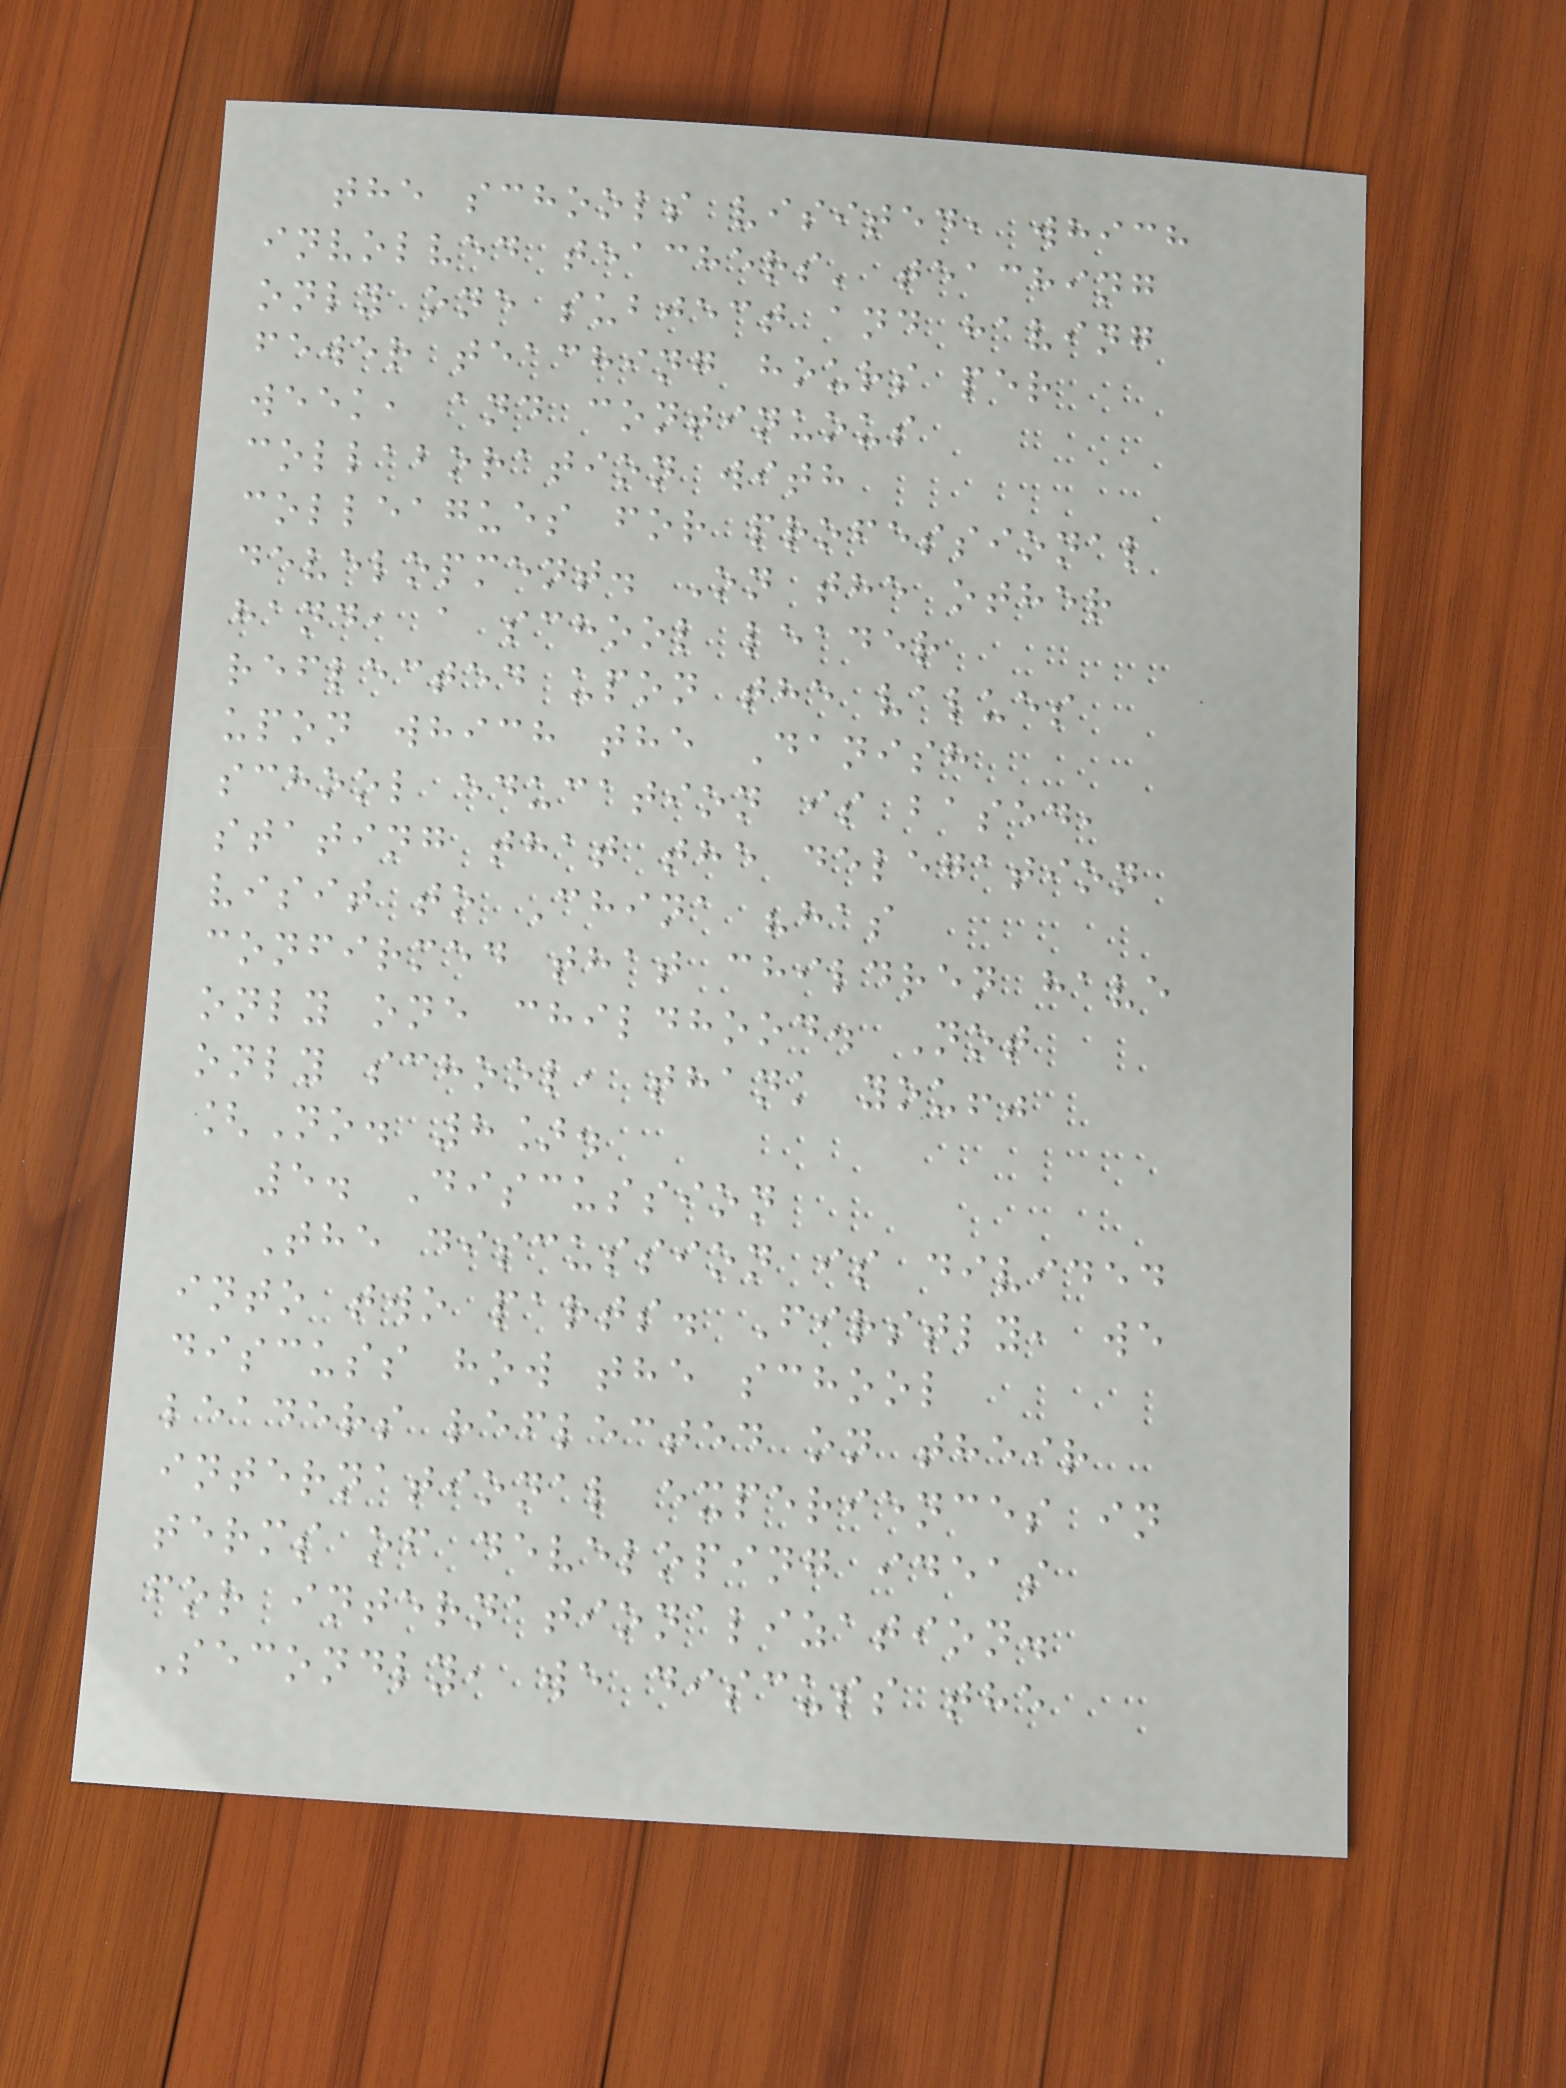the schools visited, which
involved teachers' teaching
only one subject and having
fewer teaching hours per
week, and continuous
collaboration with
colleagues for professional
development. On the other
hand, a school leader
reflected upon the values
upon which the Danish
school education is based,
stating that the delegation
visit to China "has
confirmed that children have
only one childhood. Not
only school, thank you!"
[No. 8].
5. Discussion
The discussion is divided
into two parts. Firstly, we
discuss how the school
leaders reflected on their
international experiences in
terms of developing ideas
for internationalization.
Secondly, we discuss the
